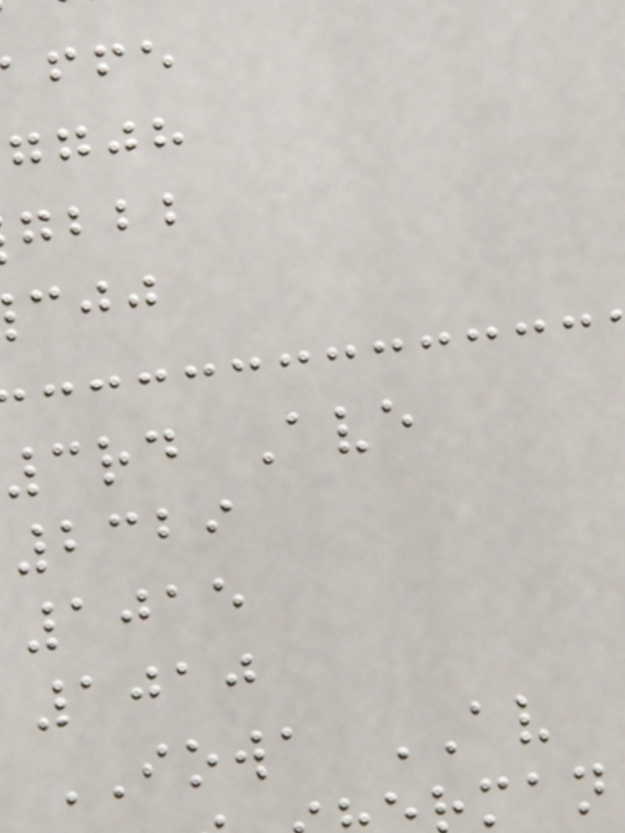ggjh
gbbb
3rd Ave
2329
1015
1010
IOWA AV
